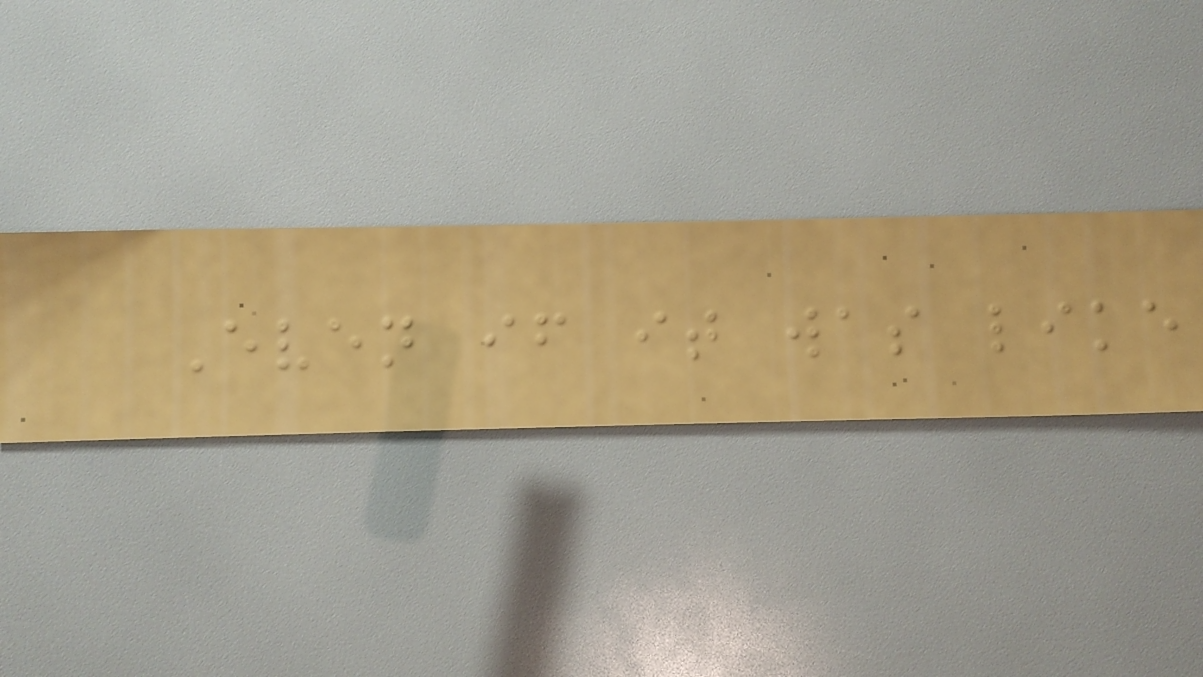Even if it was like
